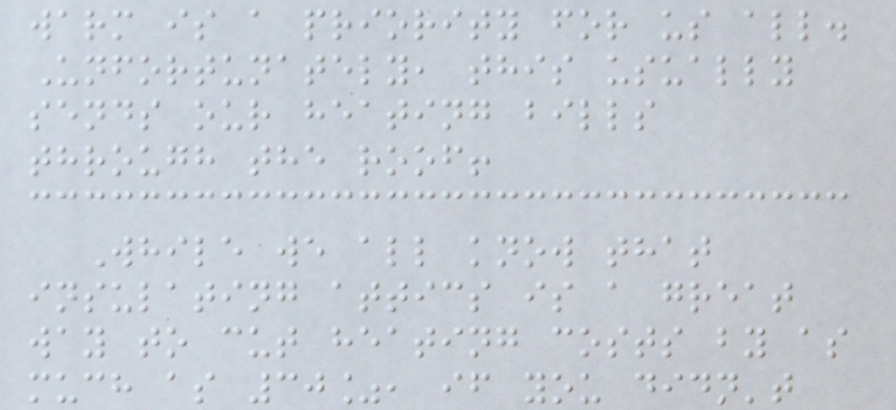warm is a priority for us all.
Unfortunately, this usually
sends our heating bills
through the roof!
While we all know that
insulating attics is a great
way to cut heating costs by as
much as 30%, if you didn't
